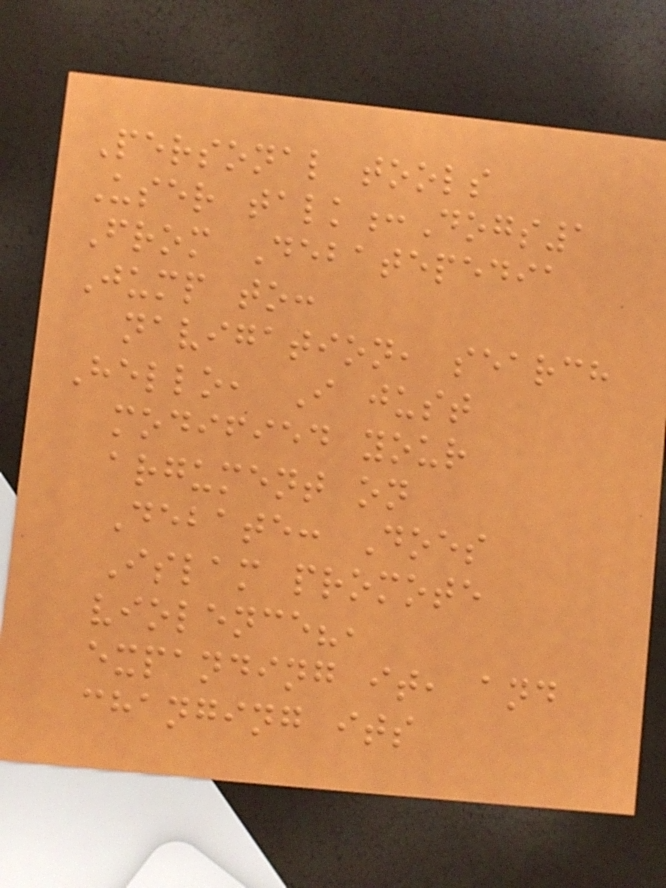Personal tools
User talk:Dogs1
From Debatepedia
Jump to:
navigation, search
Hello, I just
modified your
argument on
Debate: Does
Islam promote
violence?,
expanding it, and
changing its
